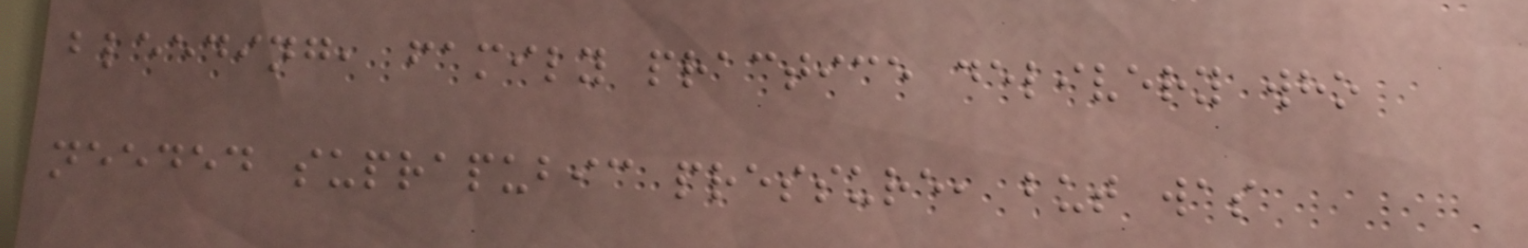bleeding, family practice delivery who
needed suprapubic pressure, but was
